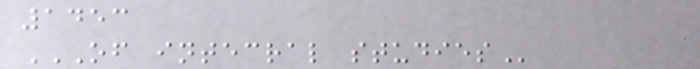1453
OF INTECRAL STUDIES
